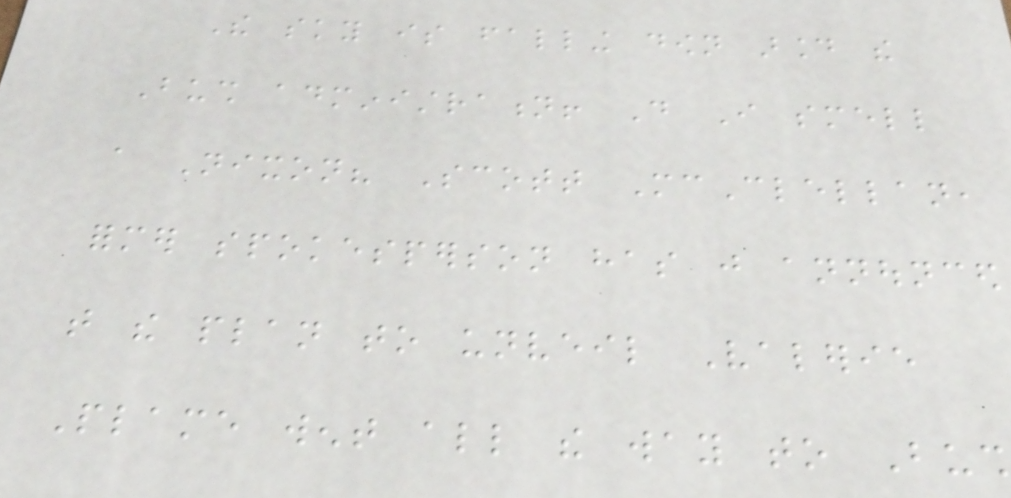The sky is falling down around the
Bush administration! Do I smell
a Nixon? Scott McClellan,
former spokesperson has just announced
that the plan to unveil Valerie
Plame went all the way to Bush
